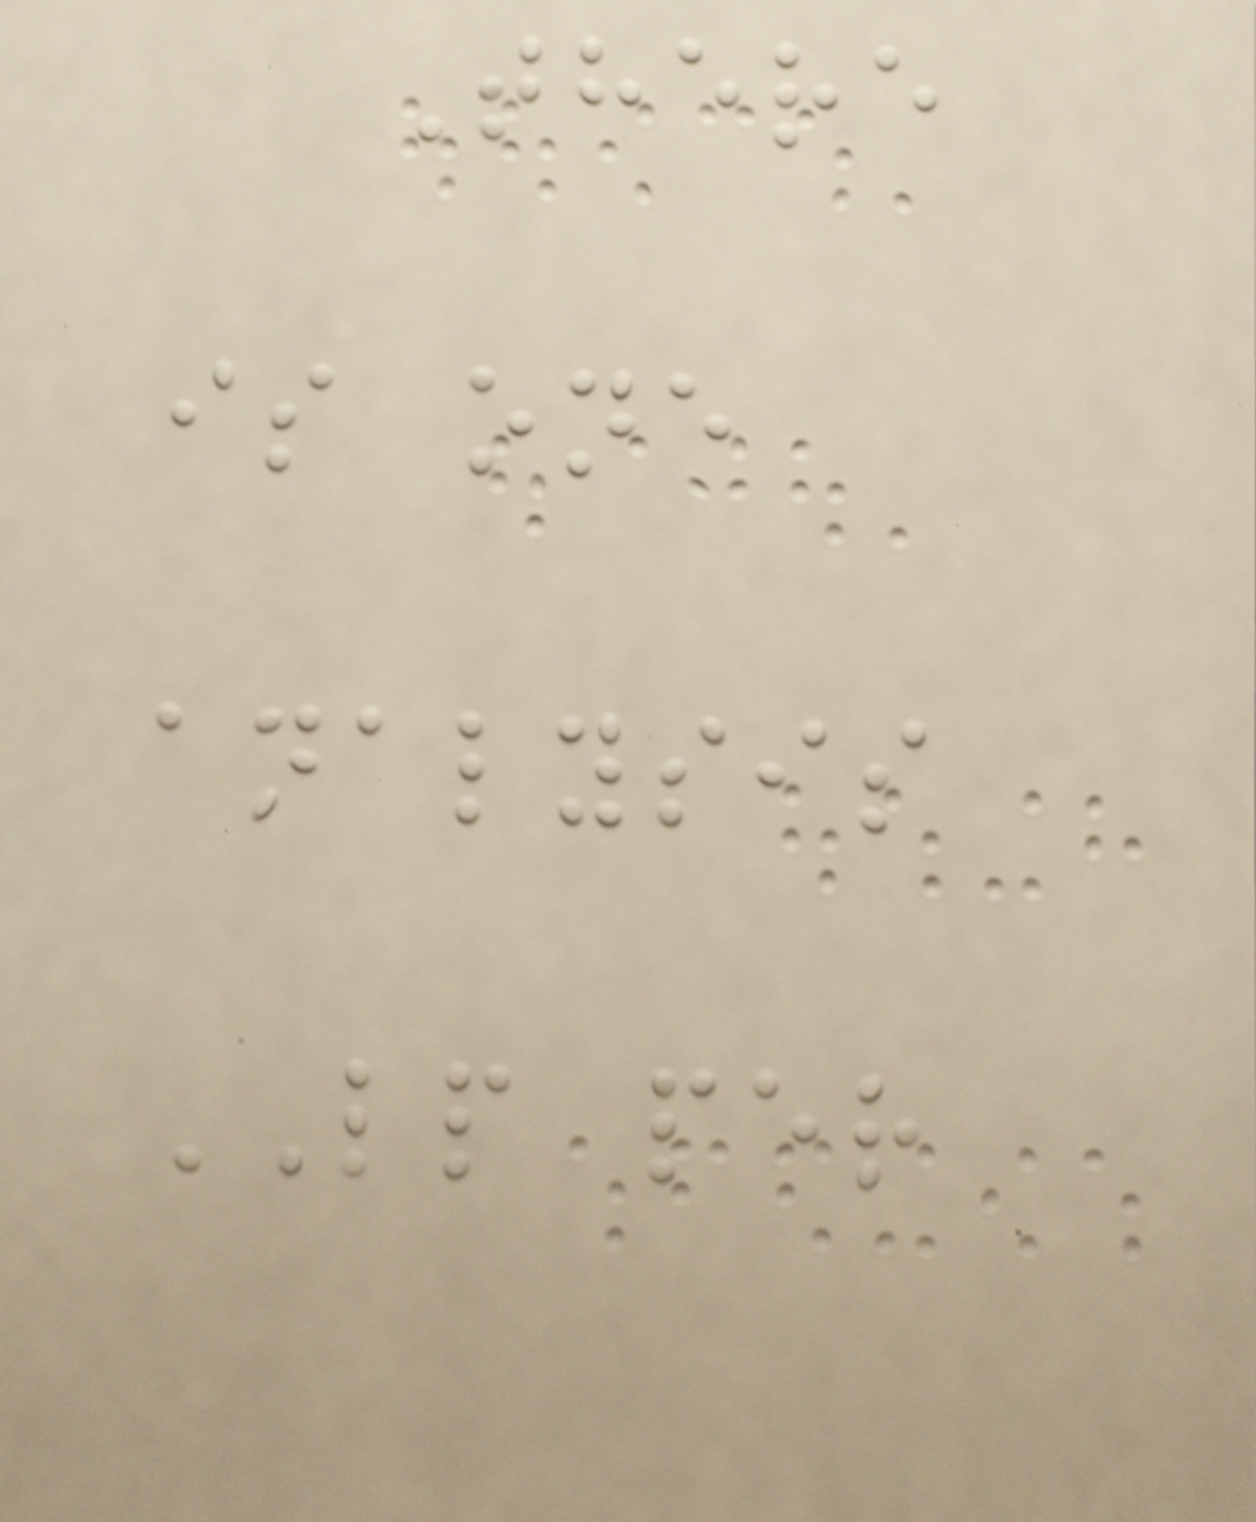There
is one
analysis
LP per
